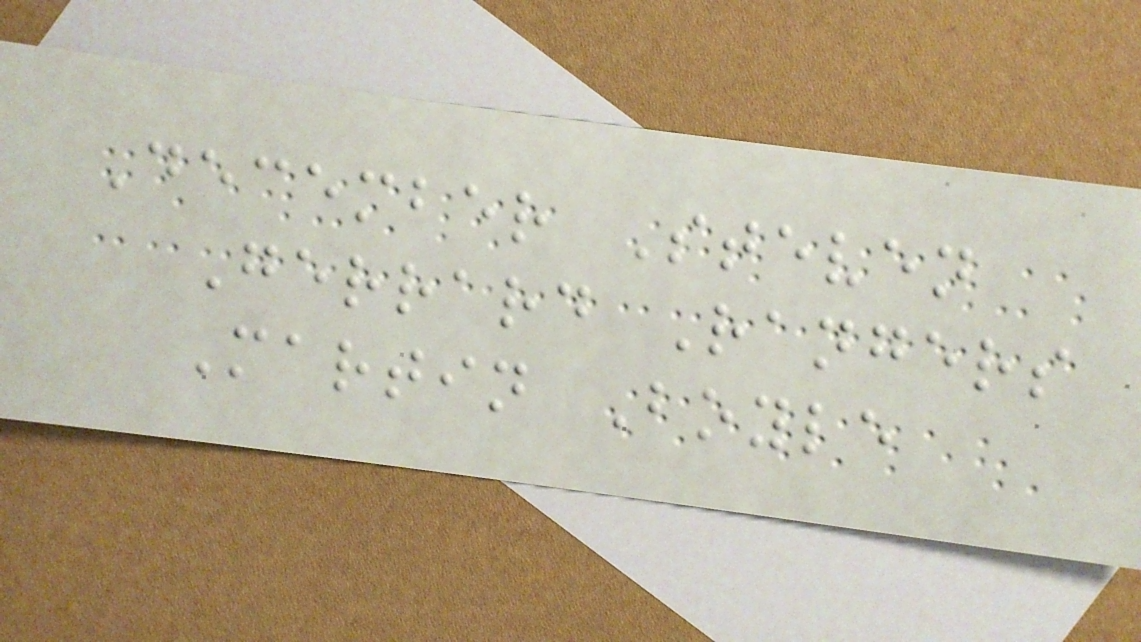December Steven
Gerrard Rangers
Martin Boyle
